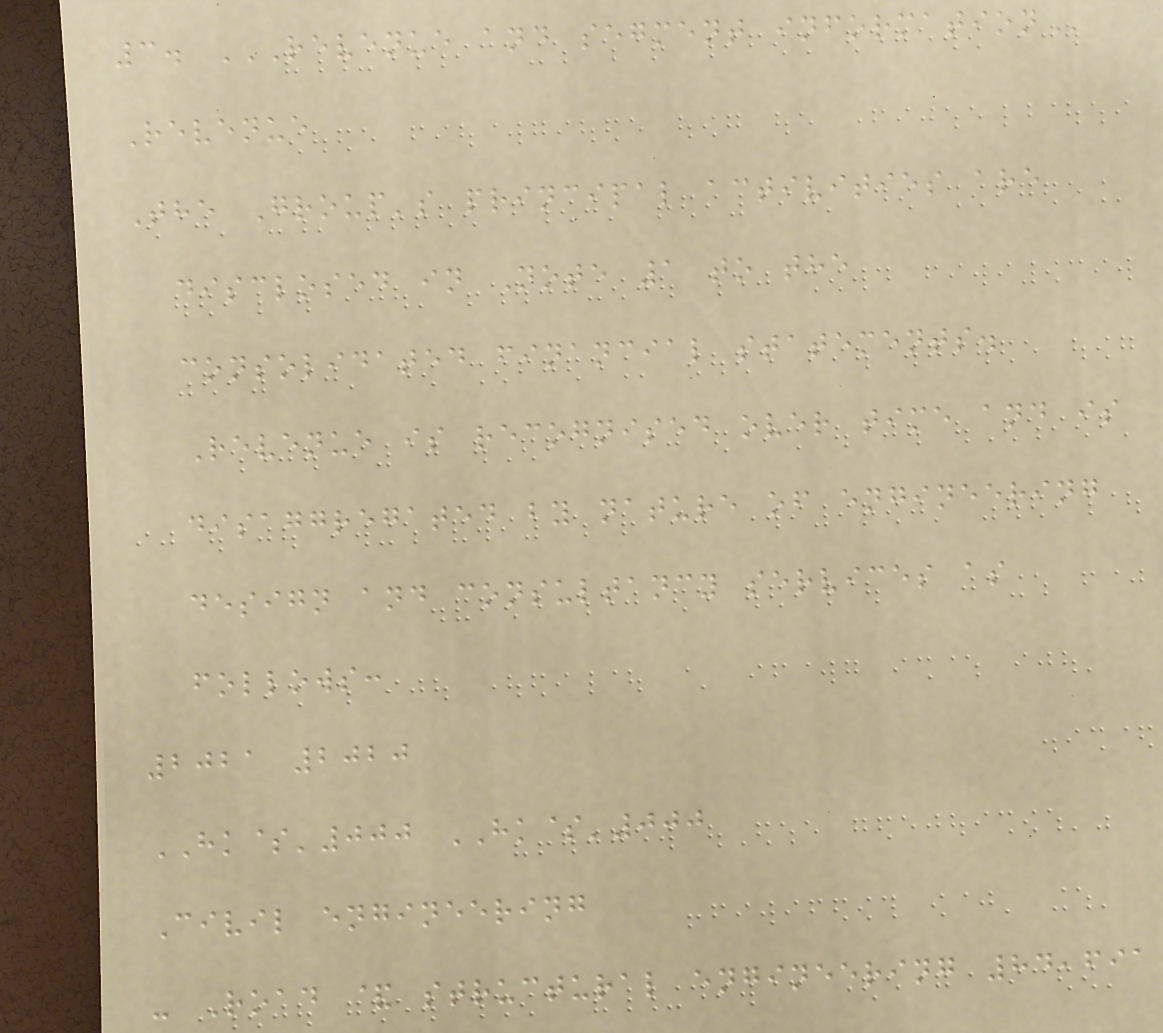3. REVENUE AND SEGMENT INFORMATION
Revenue
The Group's principal activities are
disclosed in Note 1 to the
consolidated financial statements.
Revenue is recognised over time and is
disaggregated by nature of engineering
design and consultancy services as
follows:
2021 2020
HK$'000 HK$'000
Civil engineering
- Road & structural engineering 84,691
